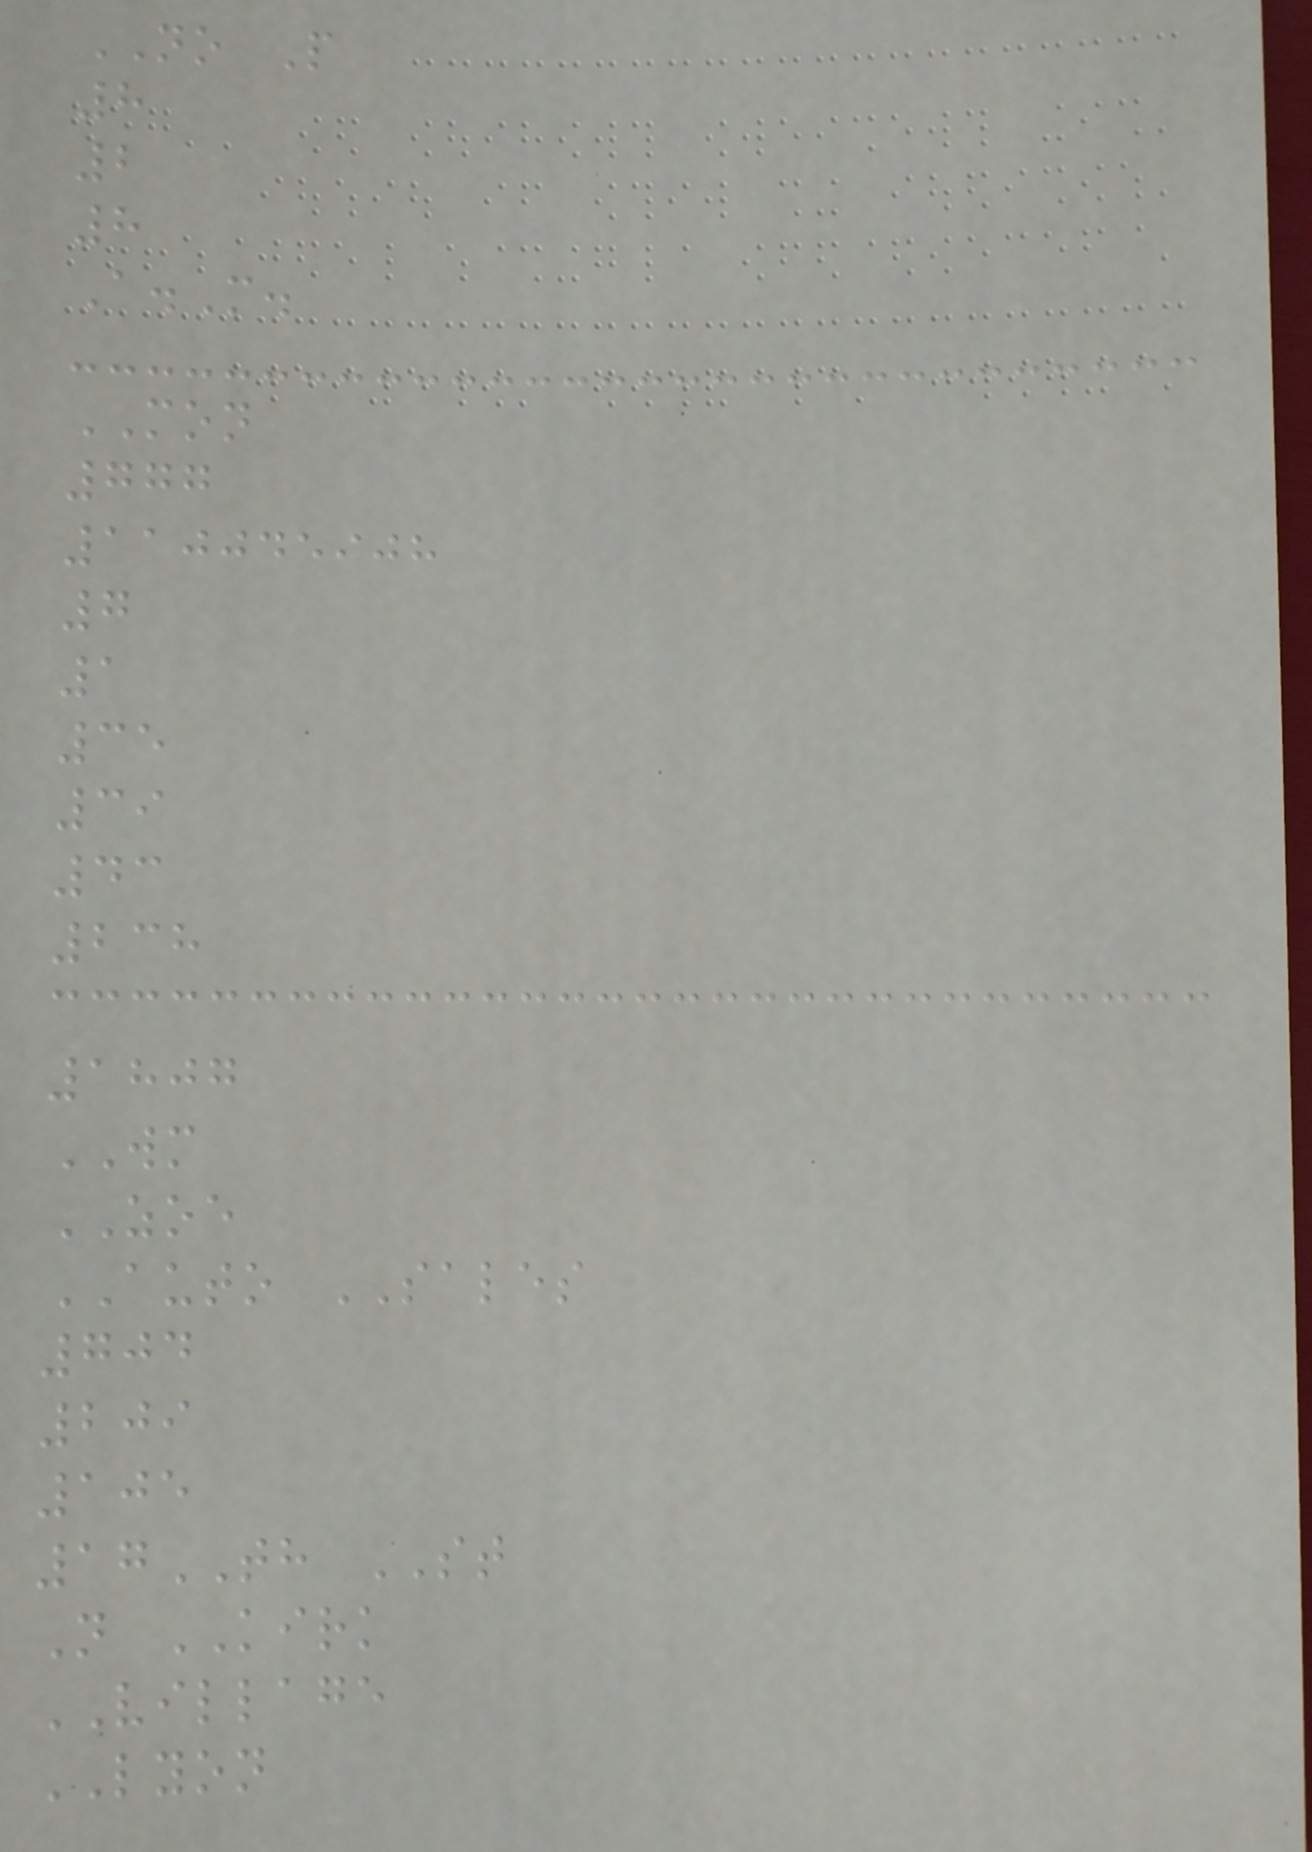NO P
8
2
8
A.M.
MON
777
110045908
7
1
35
39
43
238
1807
WM
ZOE
AUTO SALES
704
209
105
17TH ST
N KIRK
VILLAGE
LYON
